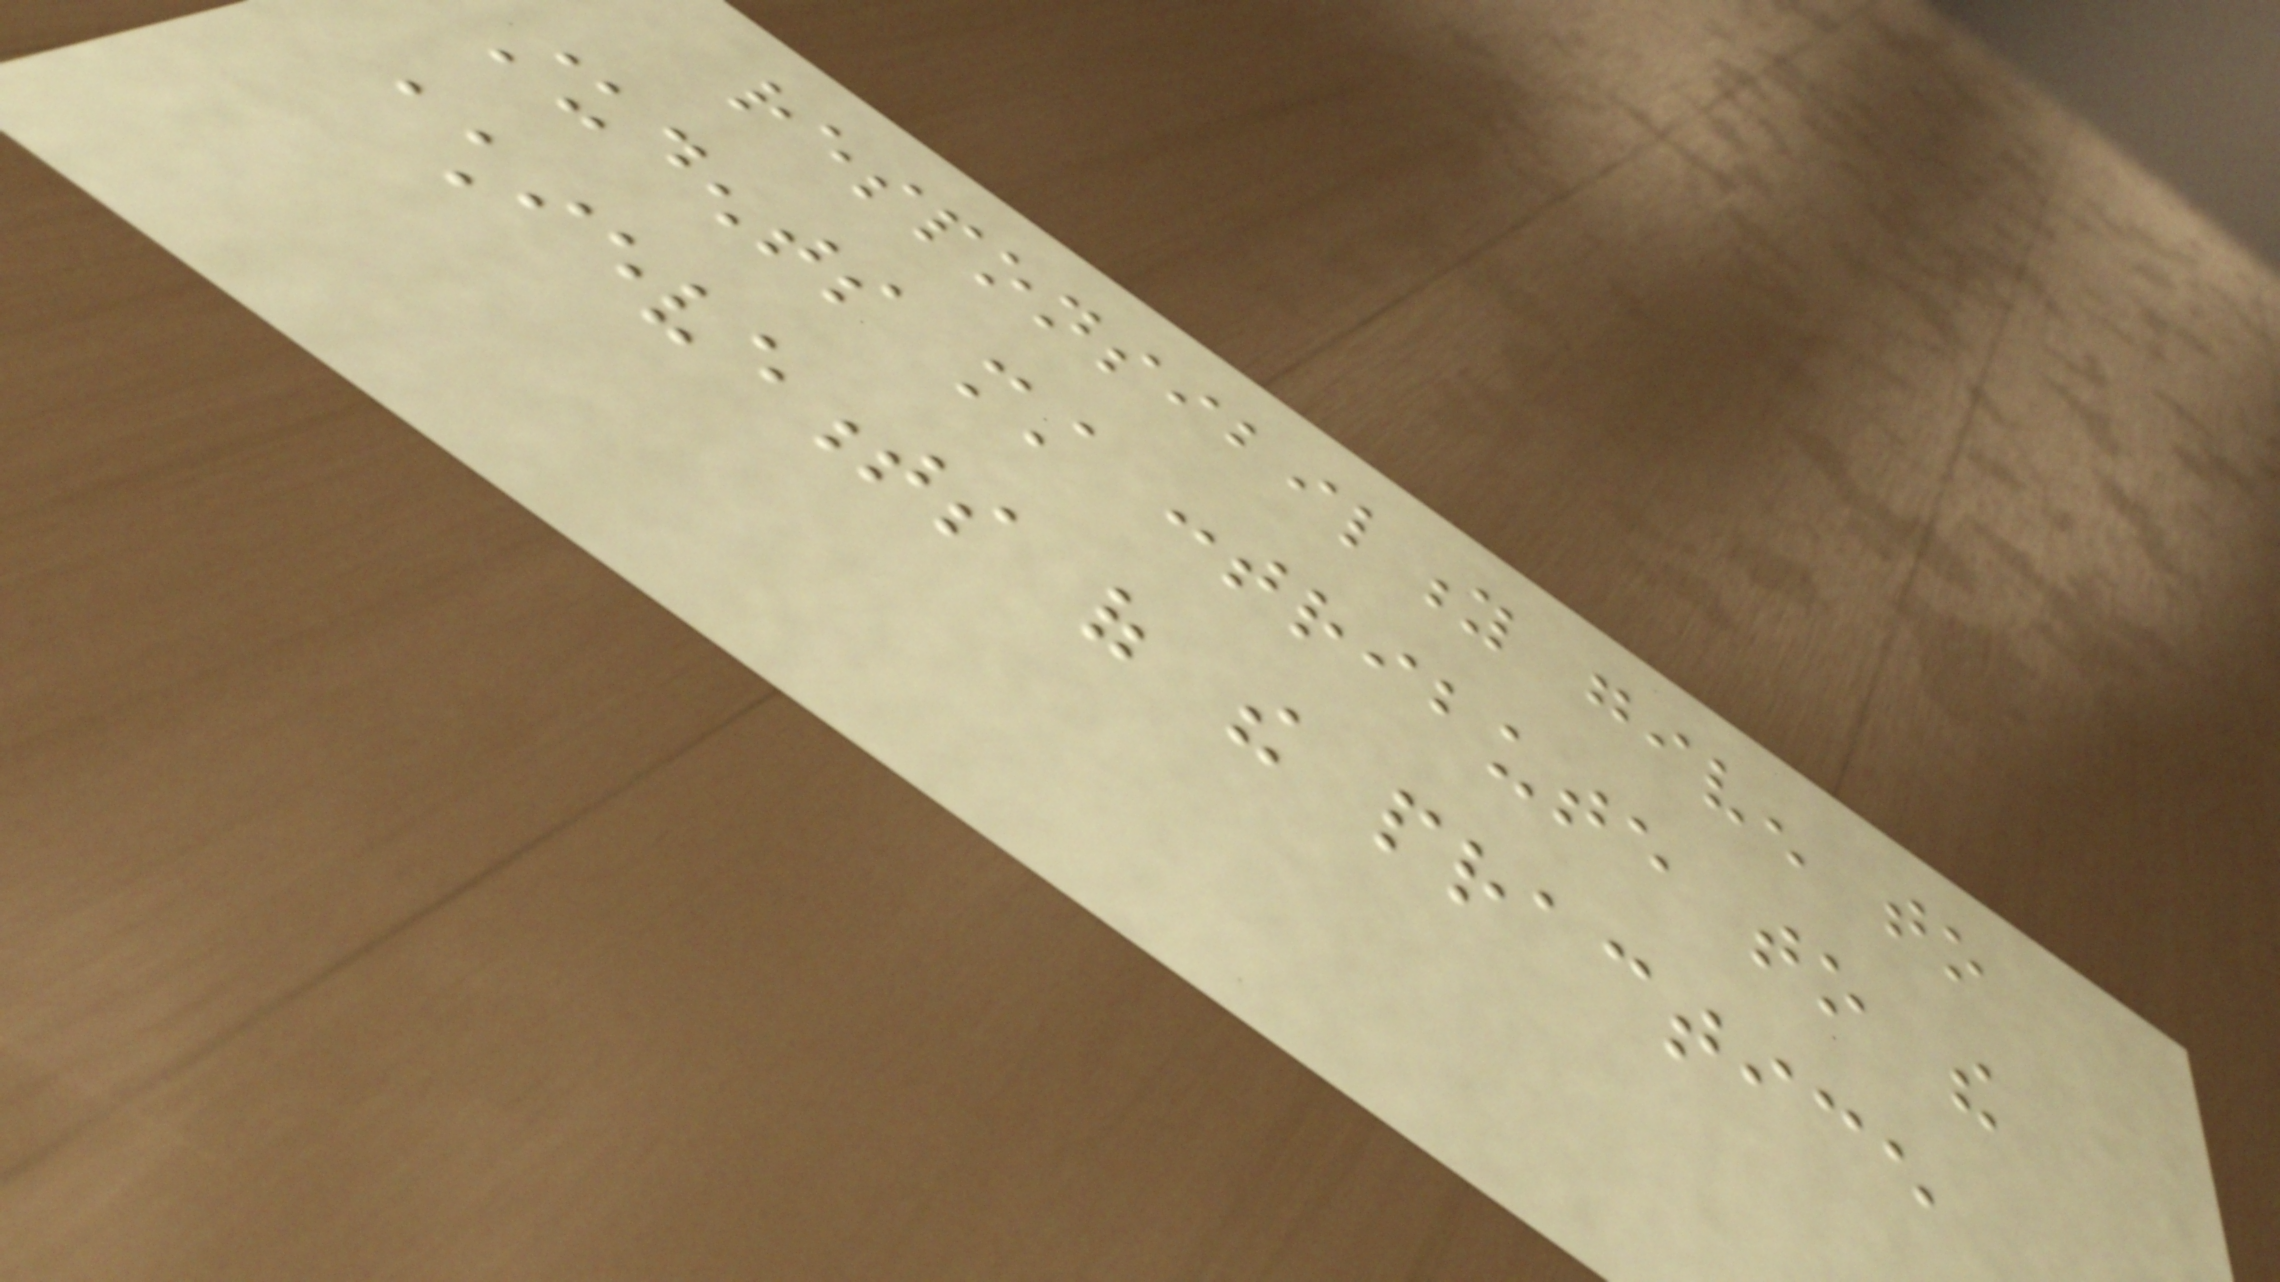responsibility given to
students must contribute to the
achievements of the practice
